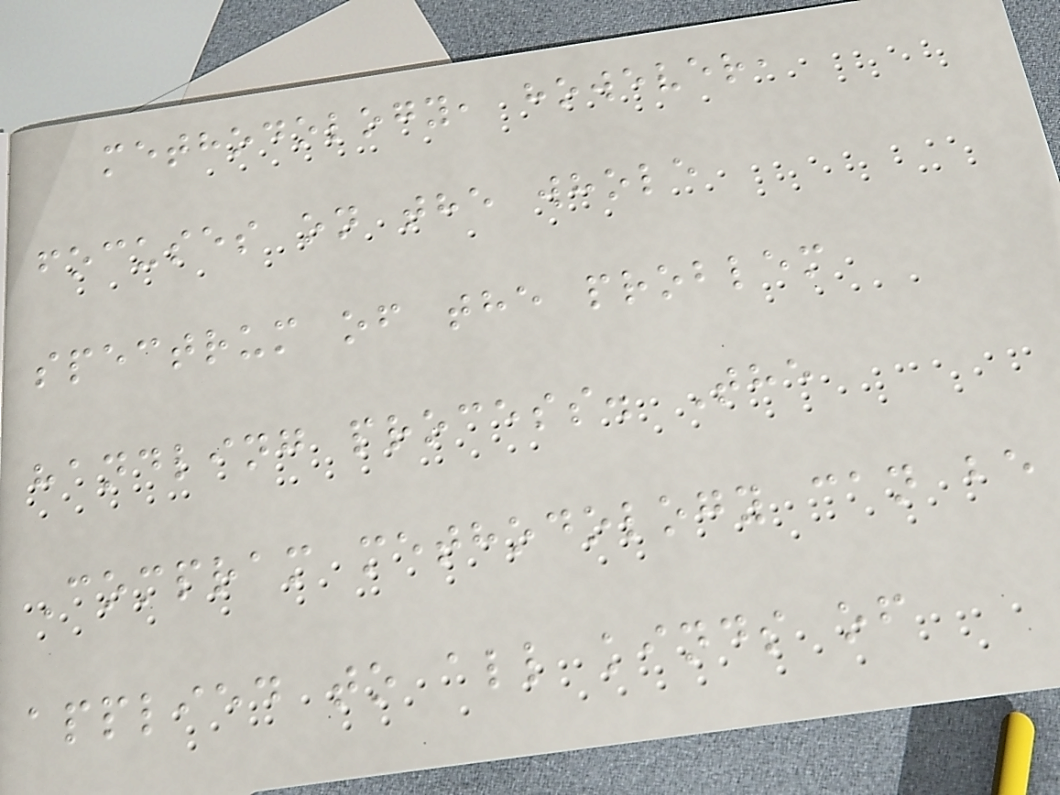methodology, however,
focuses on the whole
spectrum of the problem
handling process. The
Compram methodology can be
applied to all kinds of
